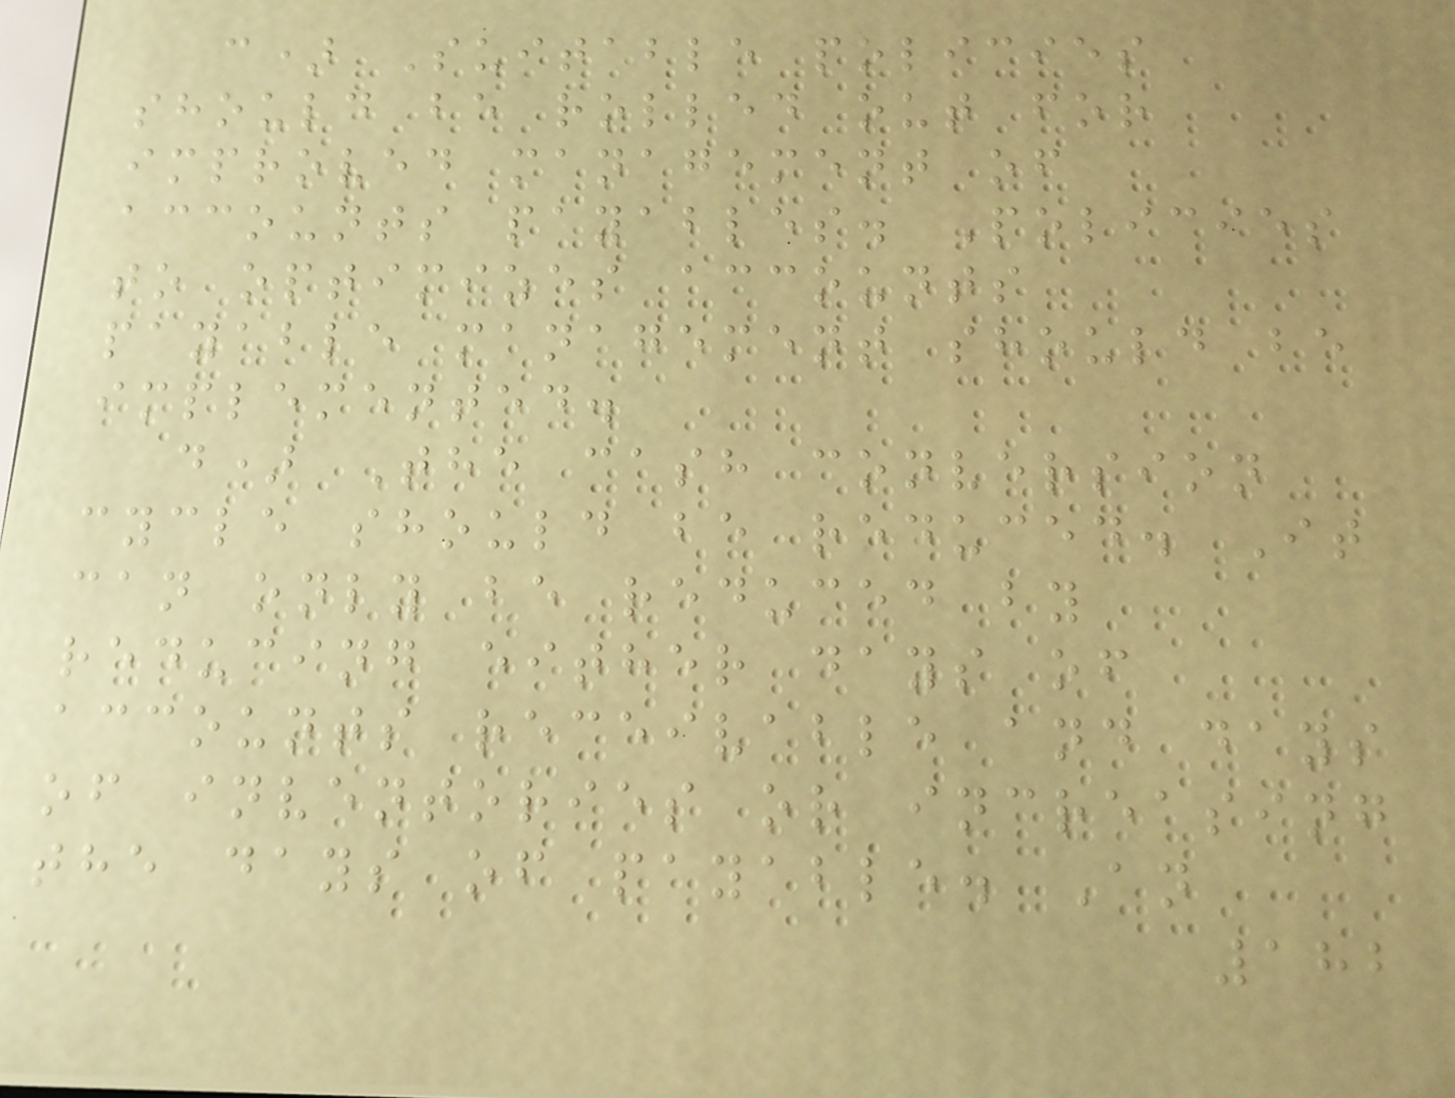c) Suitable policies
should be rolled out for
improved management of
accounts payables. Policies
to optimizes accounts
payable management should be
implemented.
d) The cash conversion
cycle should be reduced. It
can only be reduced by
reducing either days of
accounts receivable and days
of inventories or increasing
the days of payable. An
182
